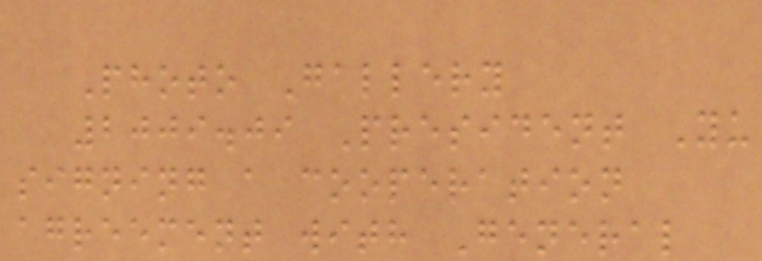Photo Gallery
2009.09 President Yu
signing a cooperation
agreement with General
